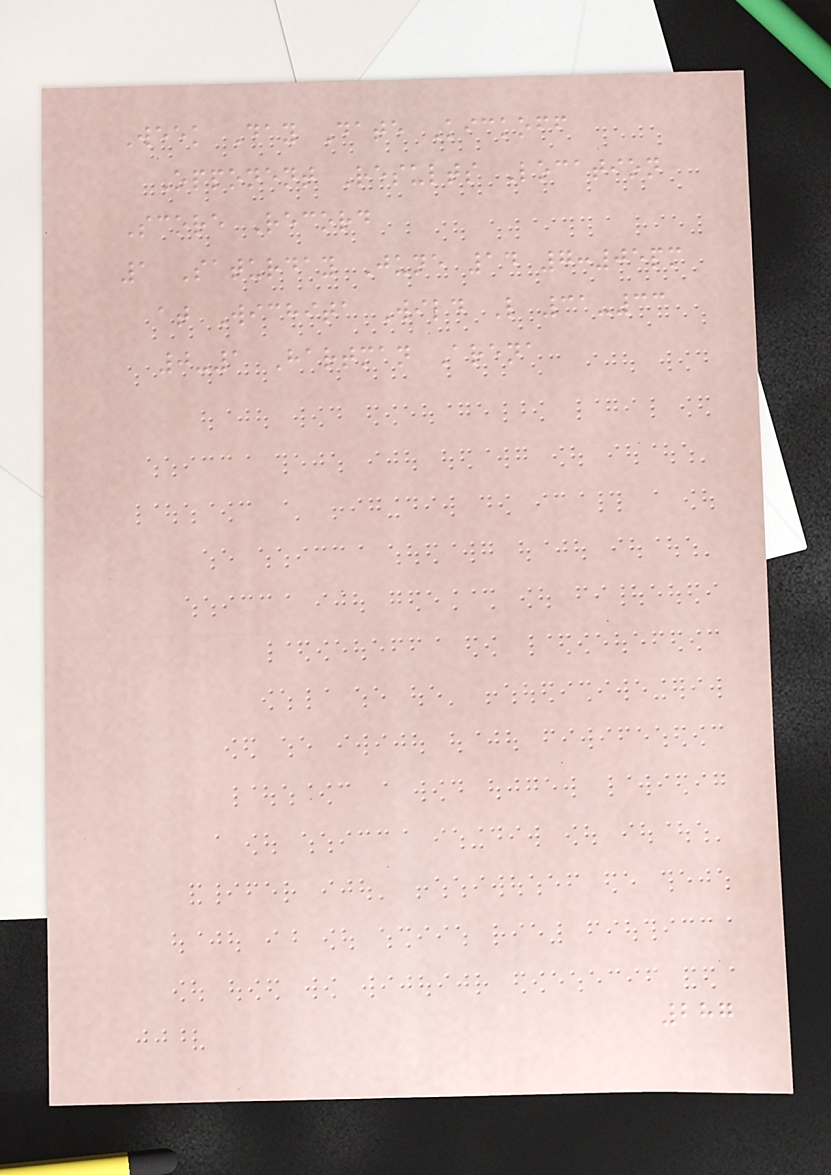Week Day Date Kickoff
Opponent Results Location
Score Record
1 Saturday June 14 7:05pm
at Wichita Wild L 31-33
0-1 Hartman Arena
287
